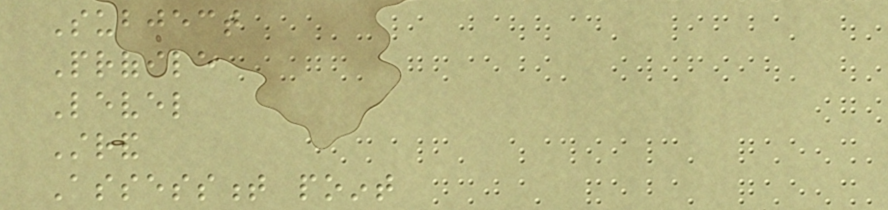Subject
Profile
Level
Strand
Assessment point
